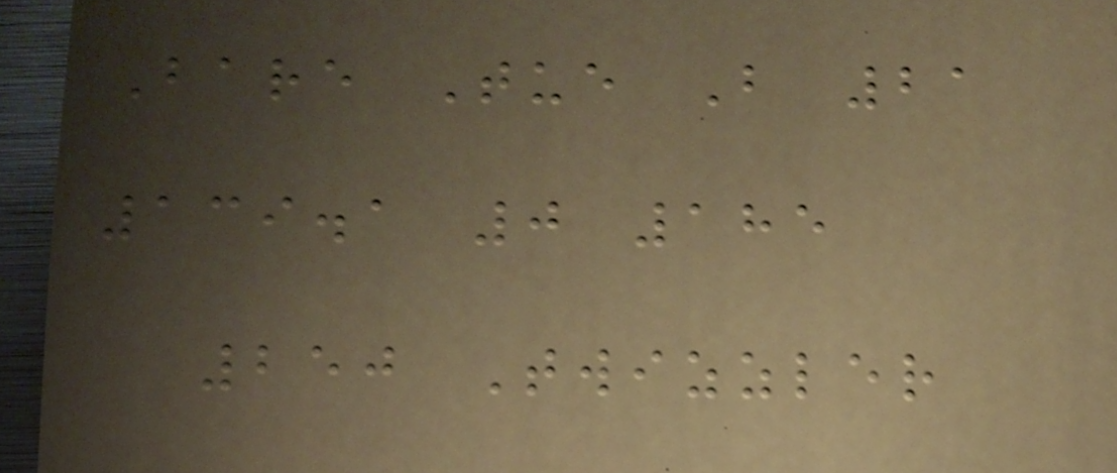Bare Tue B 21
139.1 0 185
250 Twizzler
